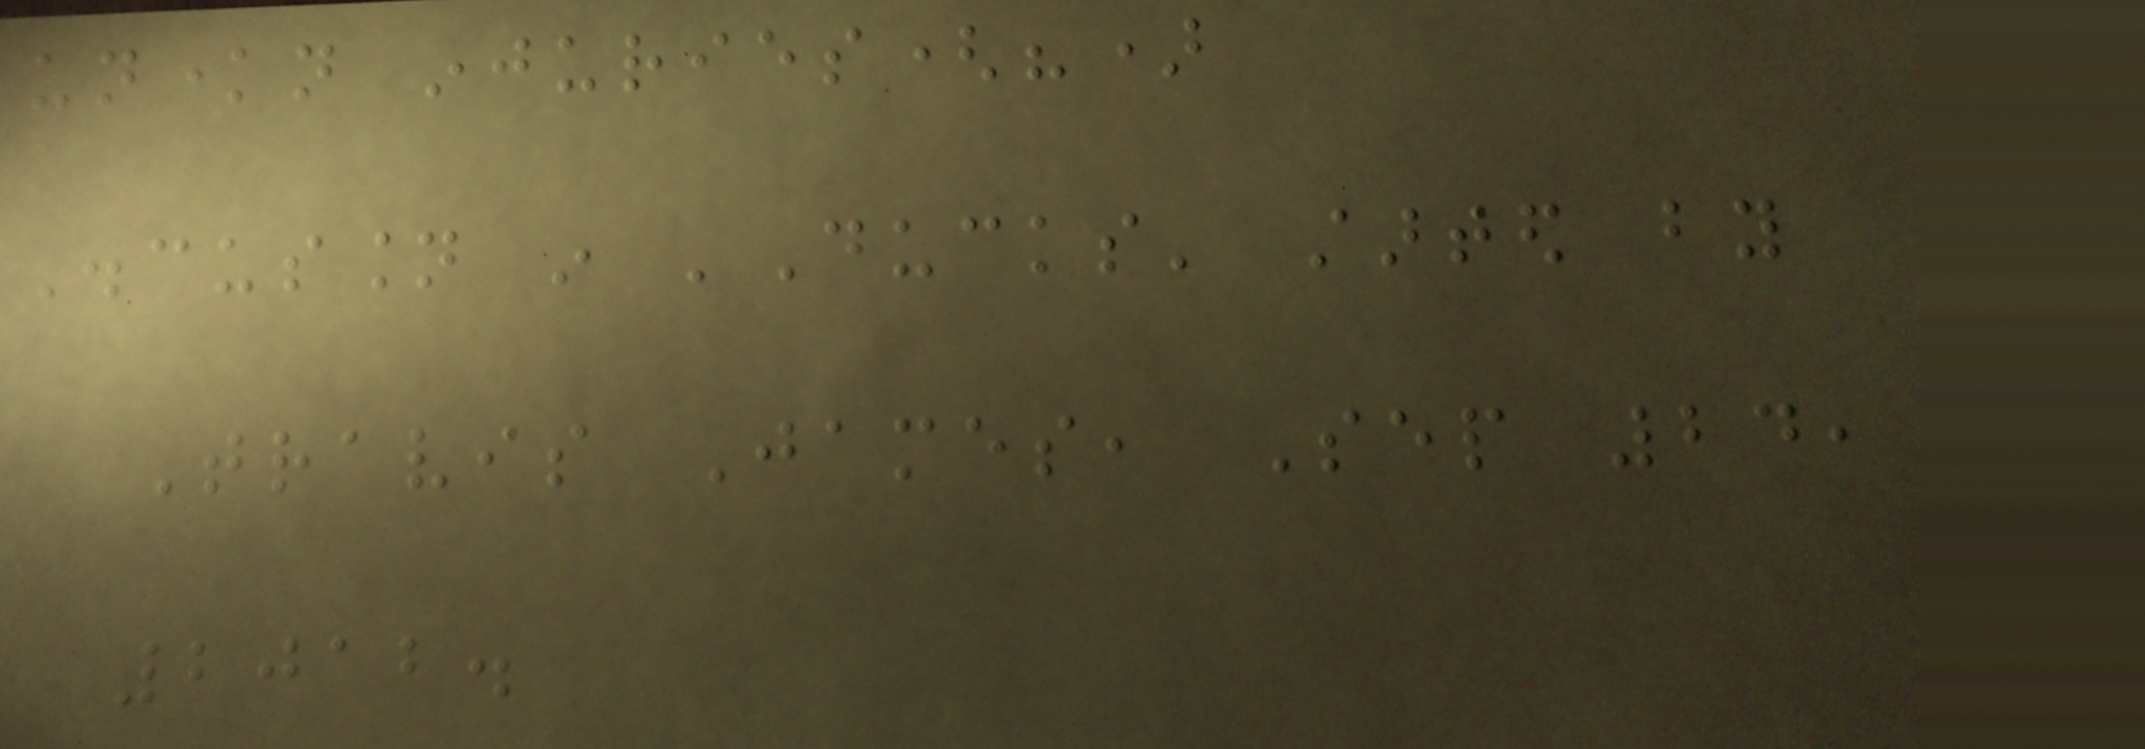unknown injuries(?)
Discussion in 'Ducks' started by
Travis James, Sep 24,
2012.
